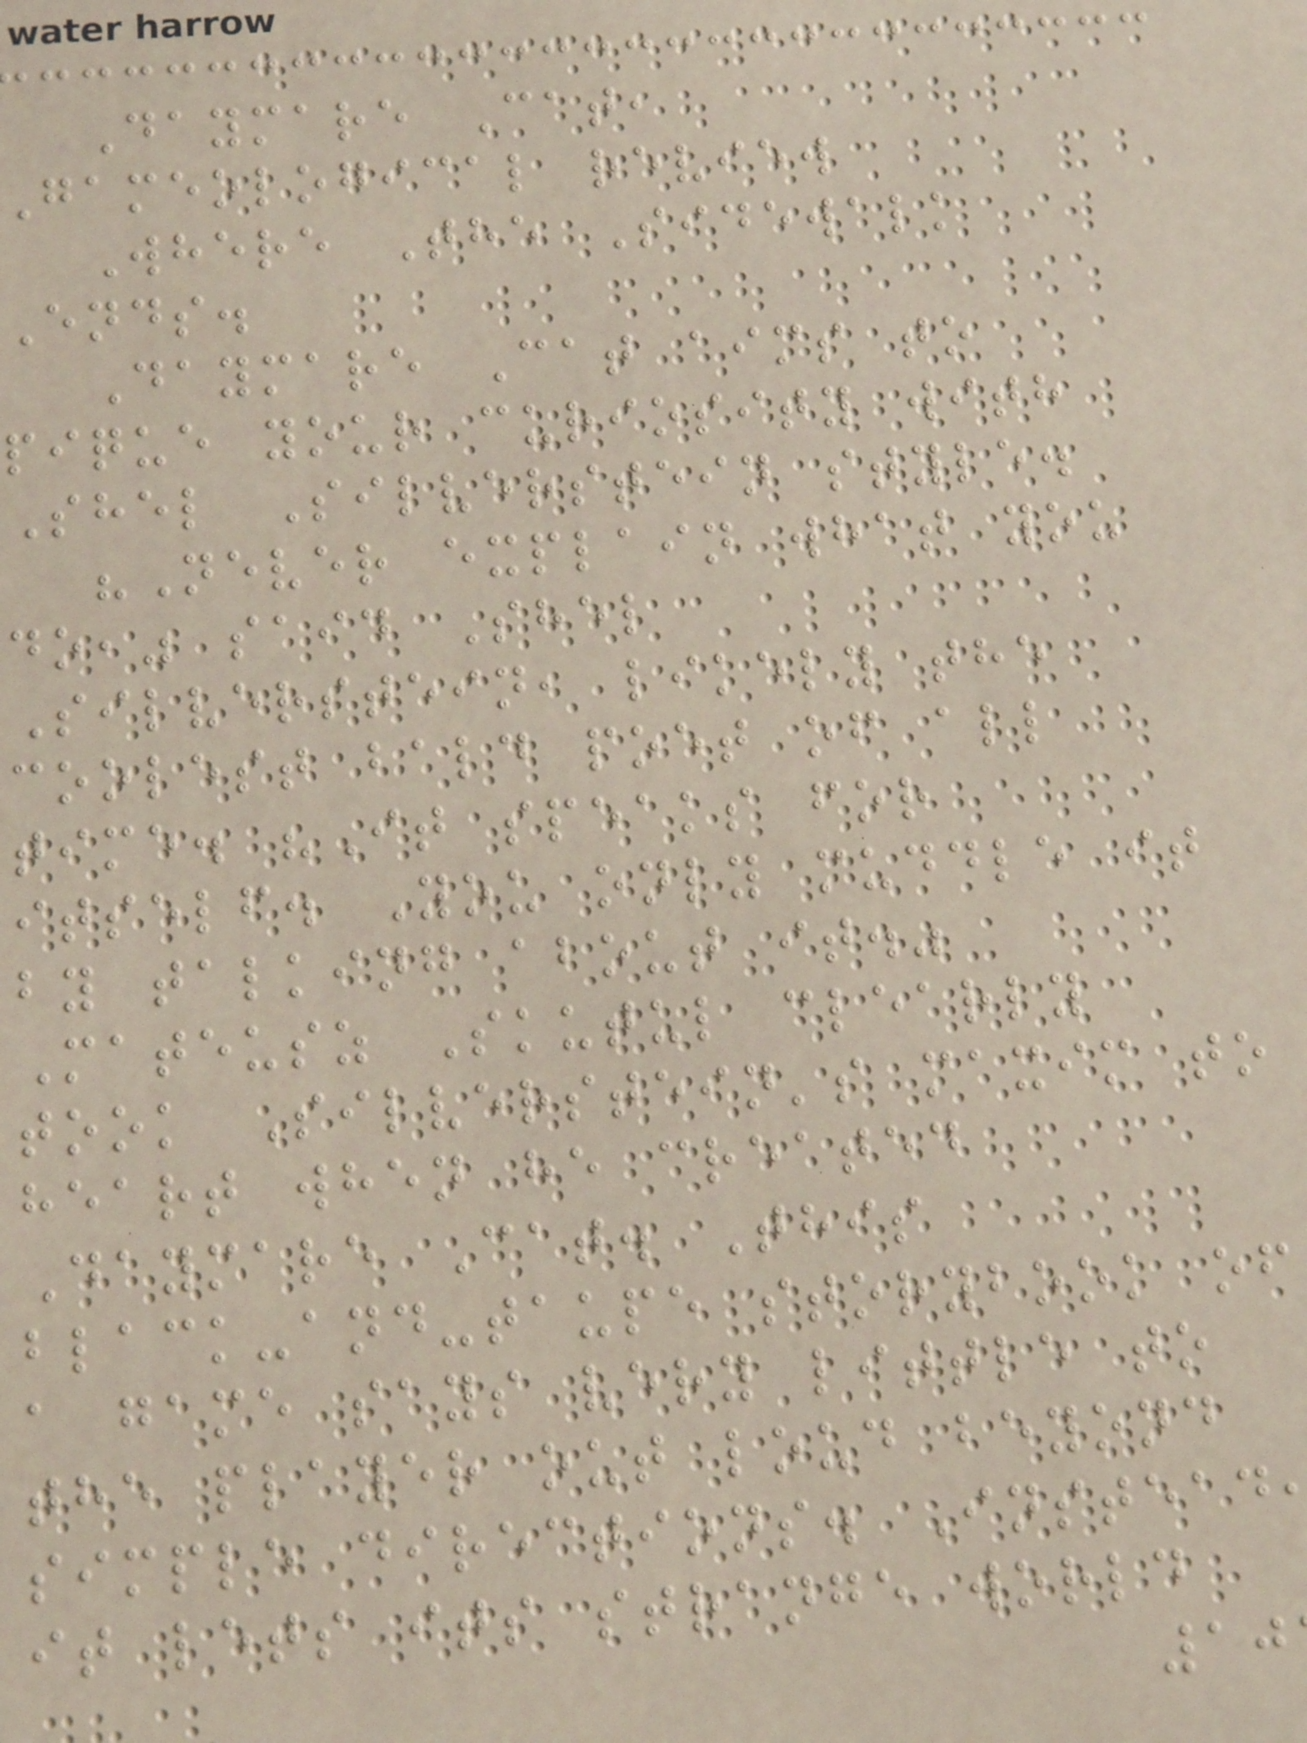Daymare Cat,
gameological review
Where The Sidewalk
Ends.
Daymare Cat aims to
pique your curiosity with
Shel Silverstein style.
"Never explain what you
do," said Shel
Silverstein, likely the
coolest bald poet of all
time. "It speaks for
itself. You only muddle it
by talking about it."
Mateusz Skutul clearly
took Silverstein's maxim to
heart when he created
Daymare Cat. This
black-and-taupe storybook of
a game says very little to
the player out loud beyond
simple directions. Instead
it lets its strange world
